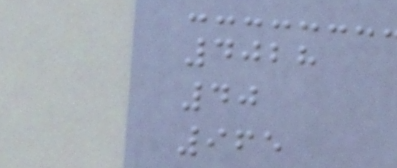4028
40
965
